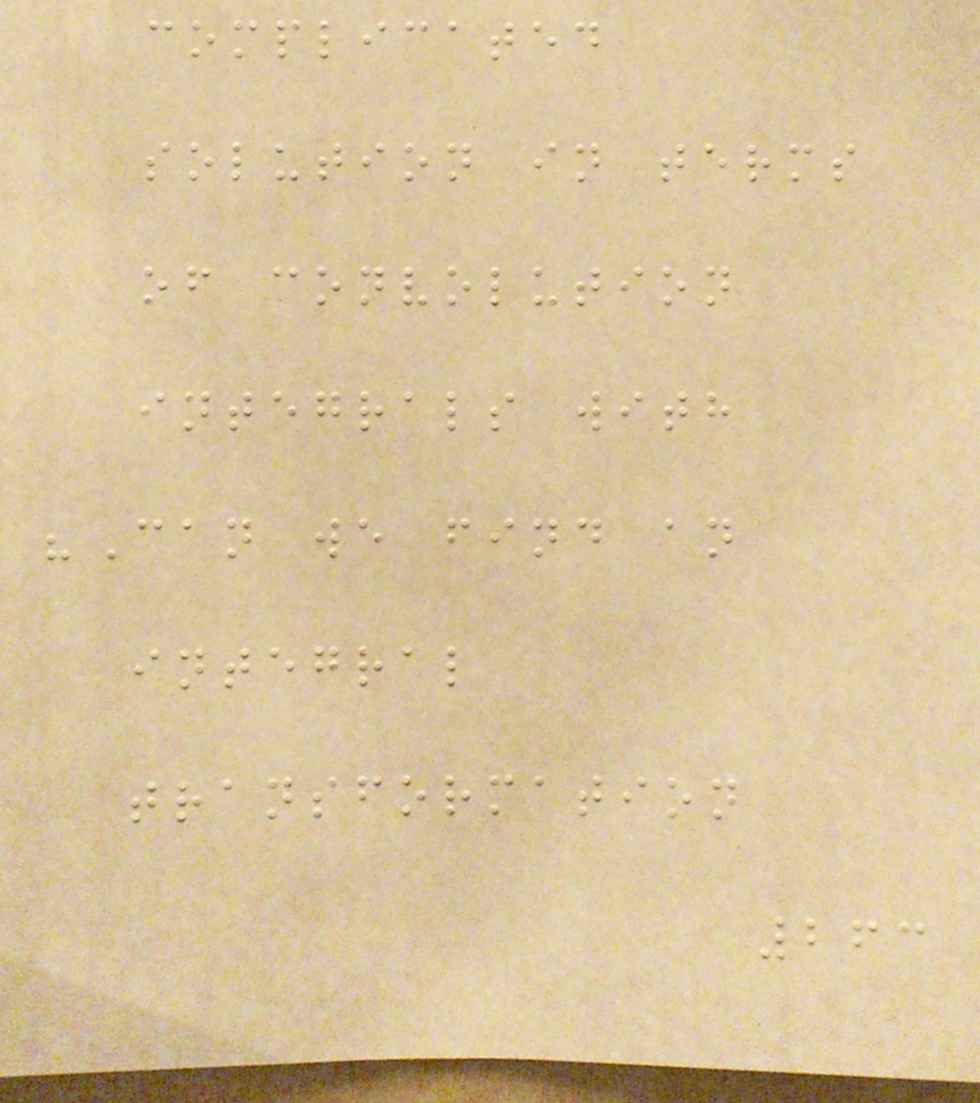complicated
solution in terms
of convolution
integrals with
"Can we find an
integral
transformation
263
